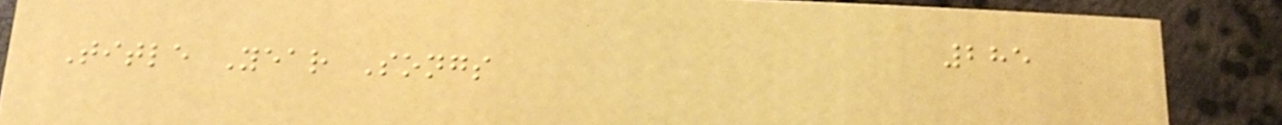285
Title Year Songs
